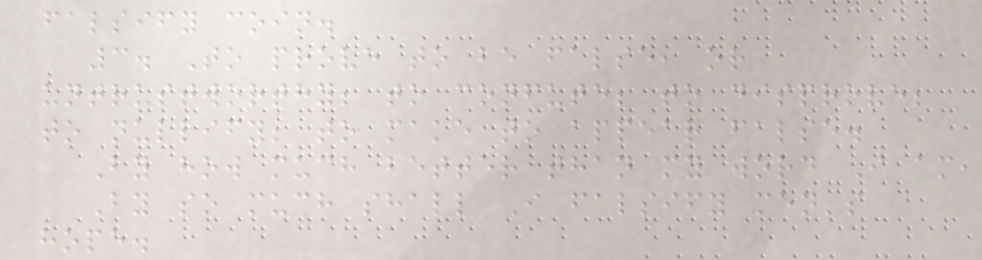falsify coin.
3. To prove to be false, or
untrustworthy; to confute; to disprove;
to nullify; to make to appear false.
By how much better than my word I am,
By so much shall I falsify men's
hope.
